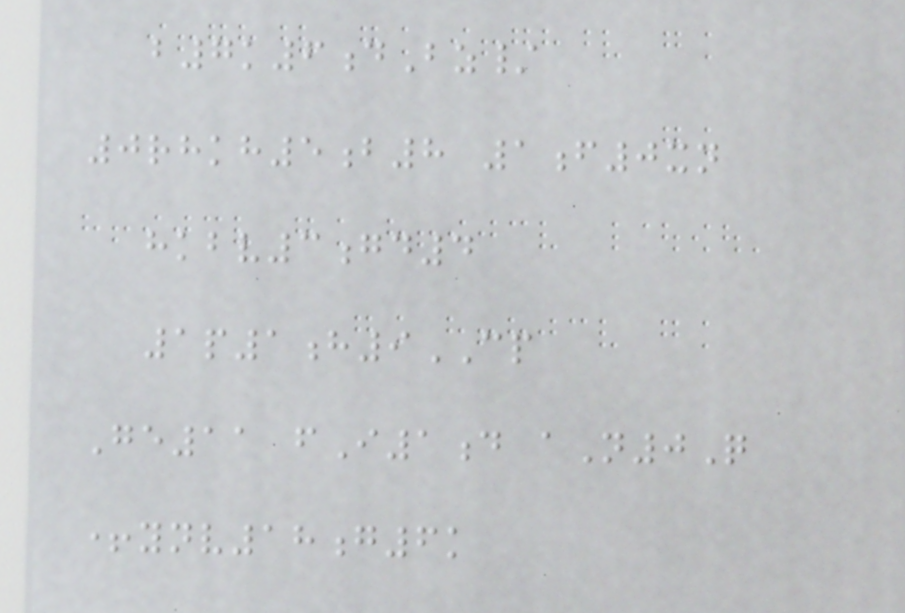b7k6dBz/
0rhkh5b8 1f0xn
hkbv3gd4
1p1h9CP
Ge11 fI1d aN0Q
+ynv18g6k
